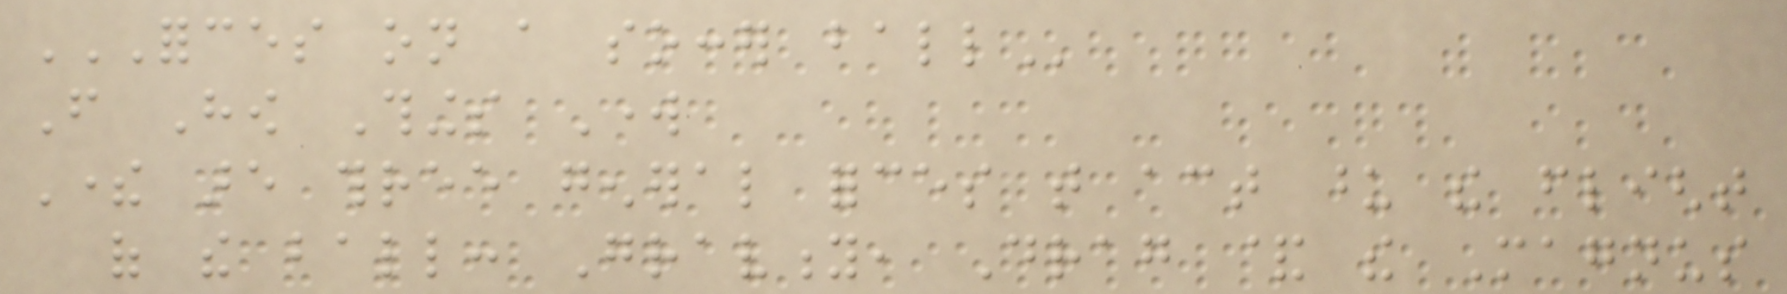FORCES ON A SOCCER BALL
From How Things Work
There are three general forces that act upon the flight
of the ball: Gravity, Drag & the Magnus
